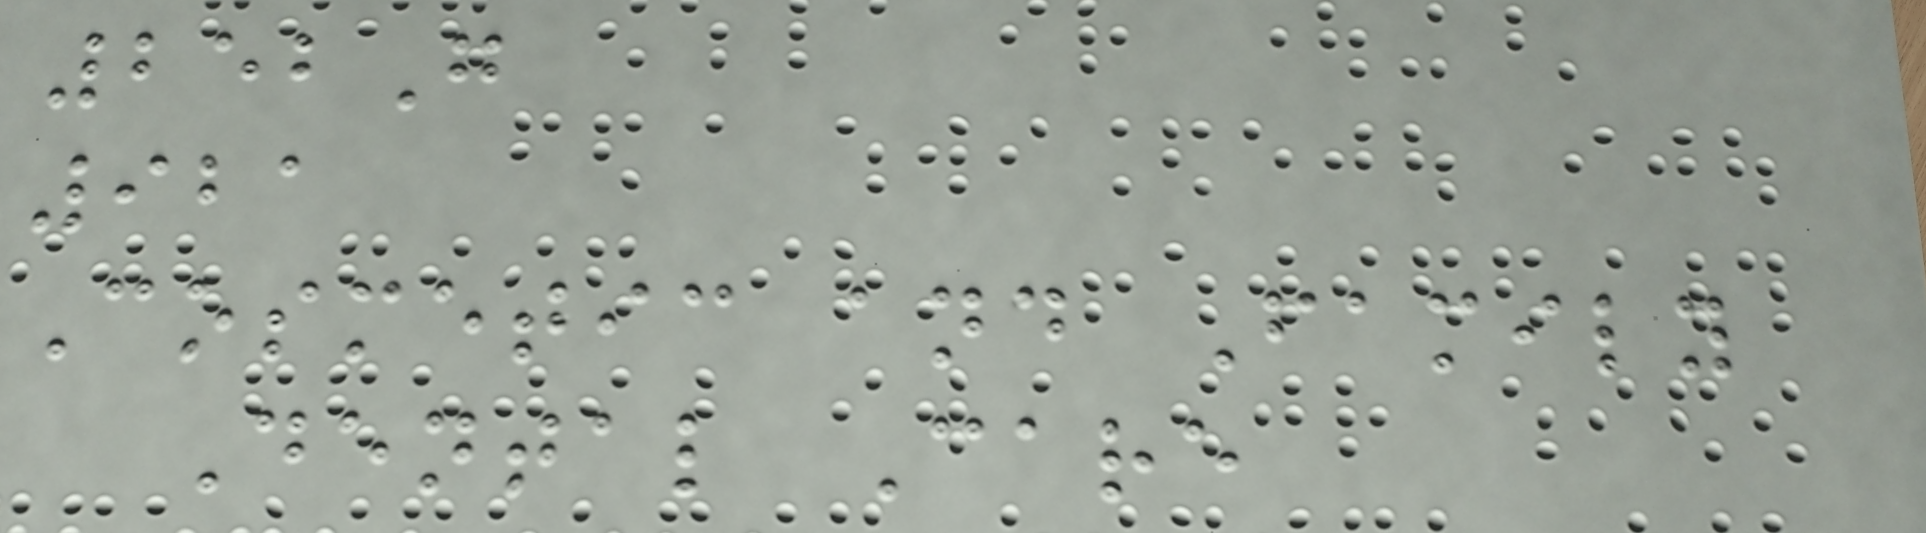252G
921
Cosmetic and Family
Dental Care
